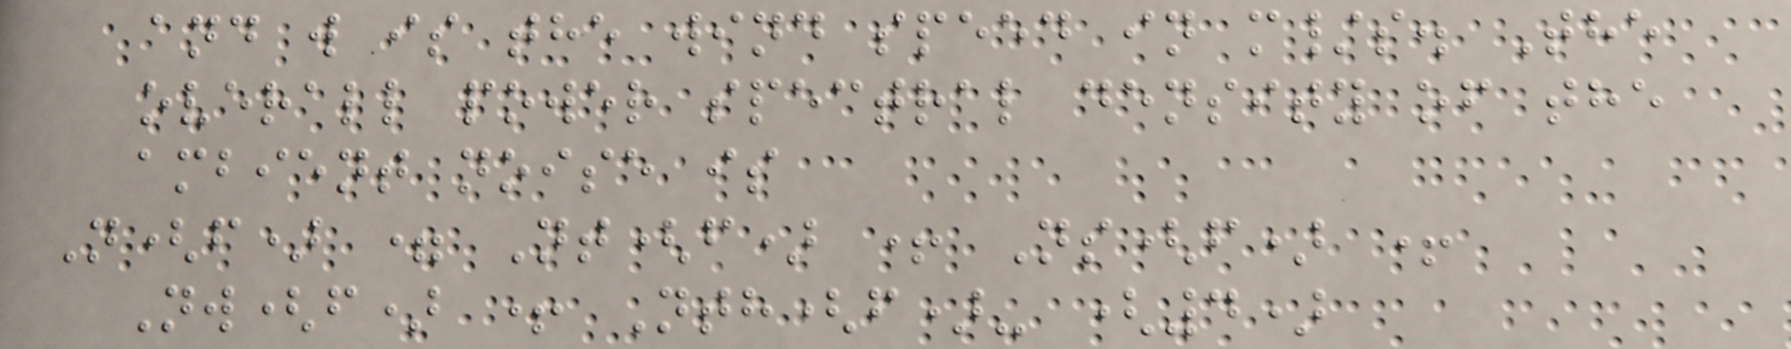and w is the wind speed in m/s. The
overall power spectral density of the
ambient noise is
N(f) = Nt(f) + Ns(f) +
Nw(f) + Nth(f)- (4)
